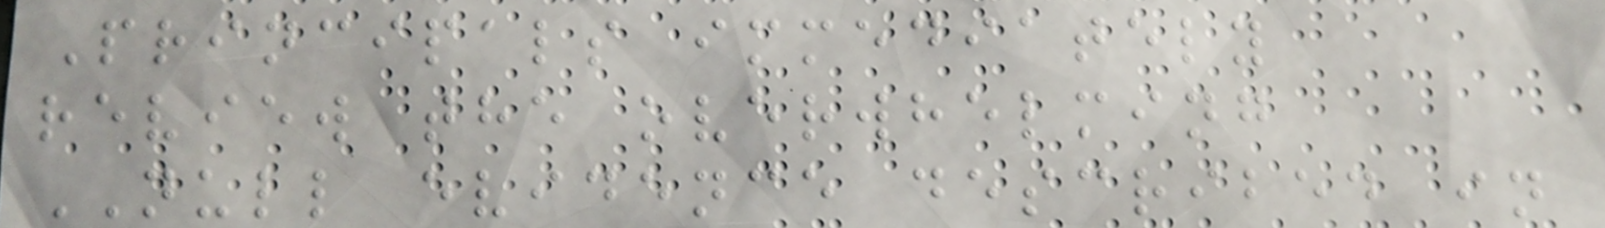Principals immediately
review the overwhelming
NULL evidence described in
